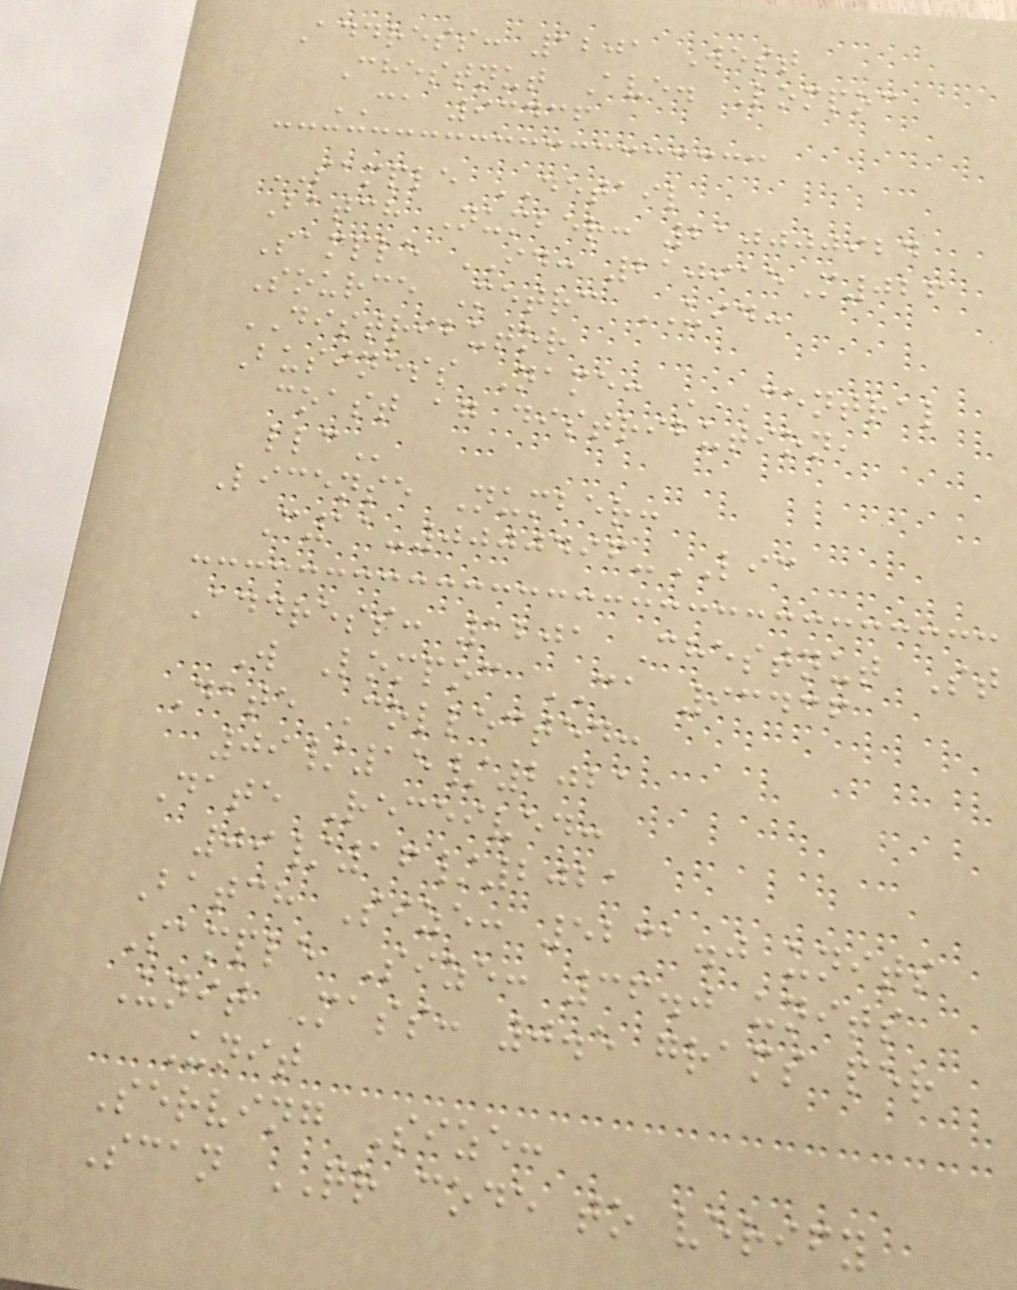Address: 1201 West
Chestnut Ave. Lompoc
CA 93436
SAMPLE DETAIL
Batch Number: 210000924
Sample ID: 210915M026
Source Metrc UID:
DISTRIBUTOR
Business Name: CENTRAL
COAST AG DISTRIBUTION,
LLC
License Number:
C11-0000496-LIC
Address: 1201 Chestnut St
W Lompoc CA 93436
Date Collected:
09/15/2021
Date Received:
09/16/2021
Batch Size: 5231.0 units
Sample Size: 36.0 units
Unit Mass: 0.5 grams per
Unit
Serving Size:
Scan QR code to verify
